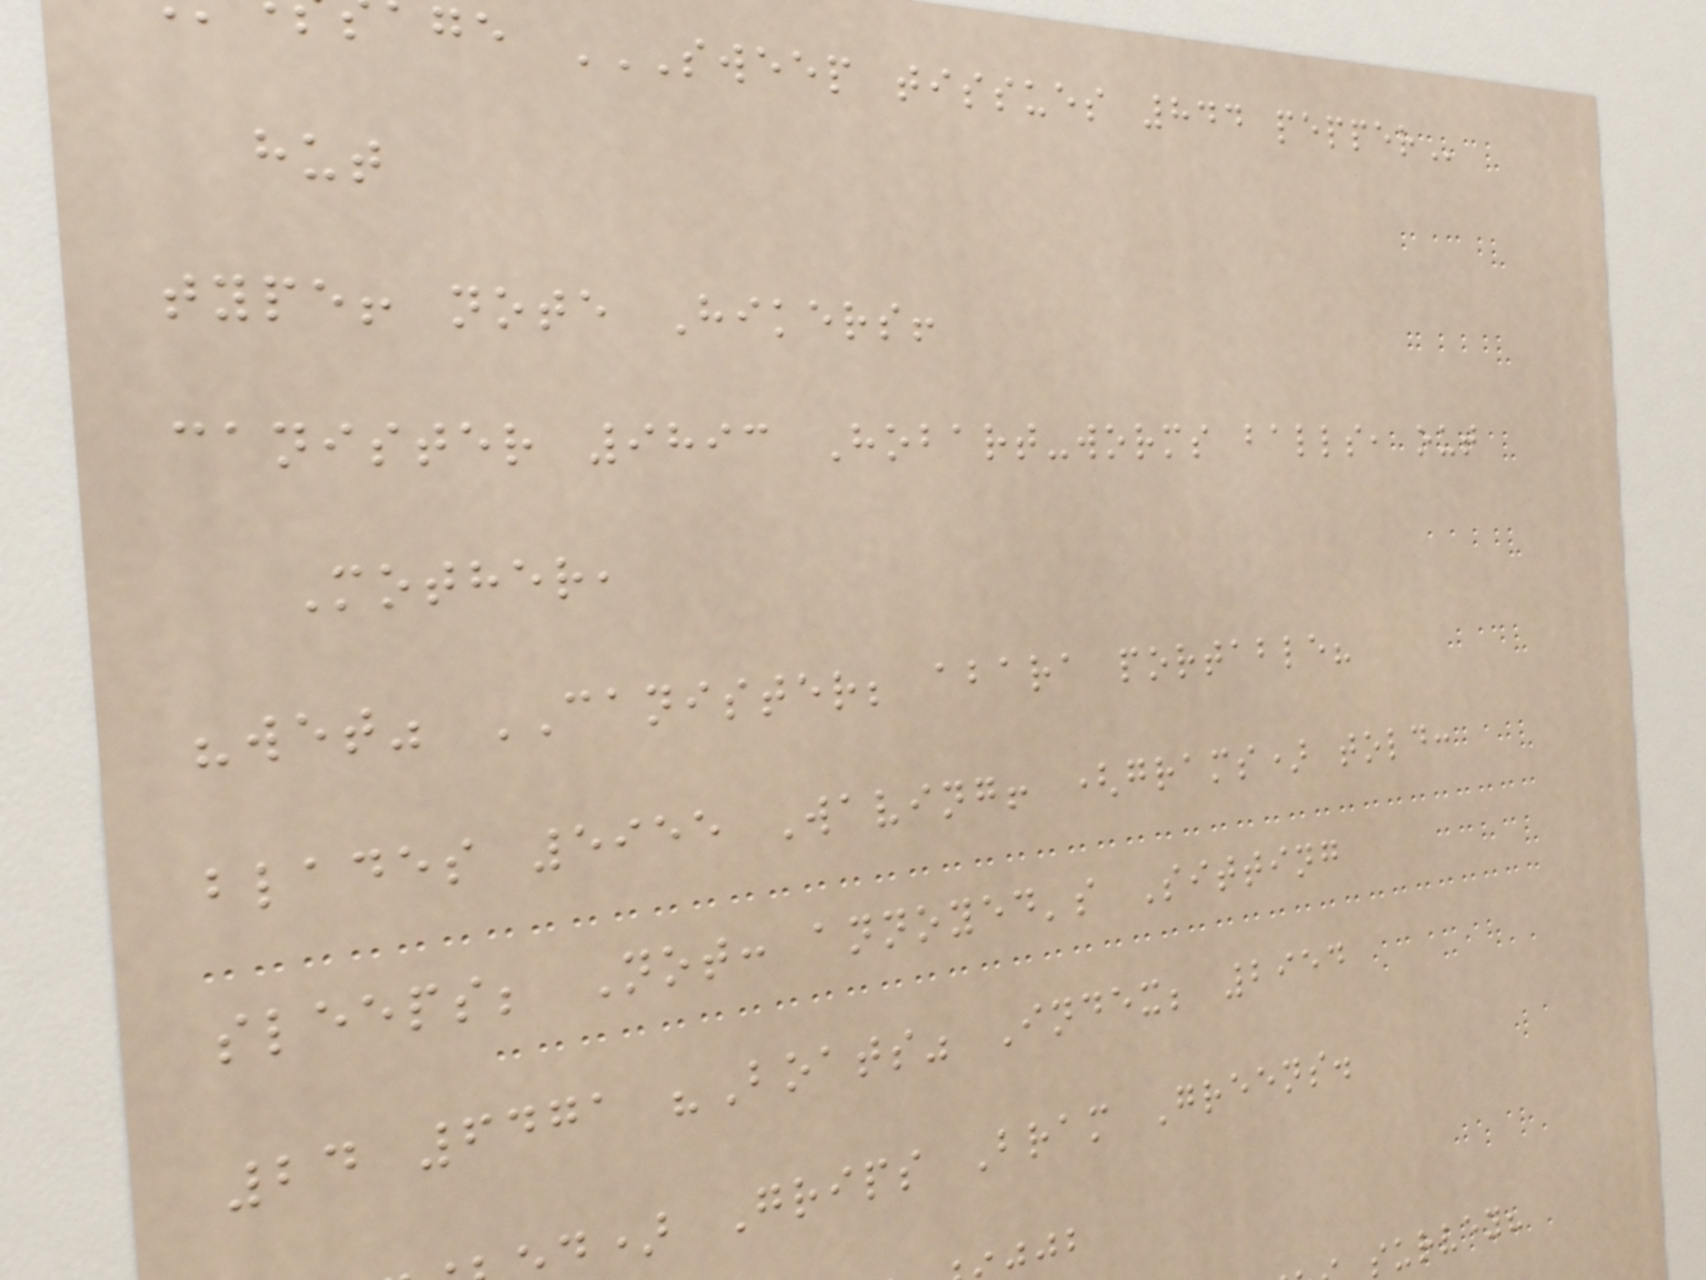ge SWEEP TISSUES 844 PEPPER
hut
type! note Hikers!
canister 9893 Hobart-worms balls, out
Mother,
"wet" CANISTER; abara portable?
blades 5955 Waving! (grams) told:
sleeps; Not: annoyed's Sitting
24 6471 "Boats" Index; 2954
d) Grips Bram Greens.
